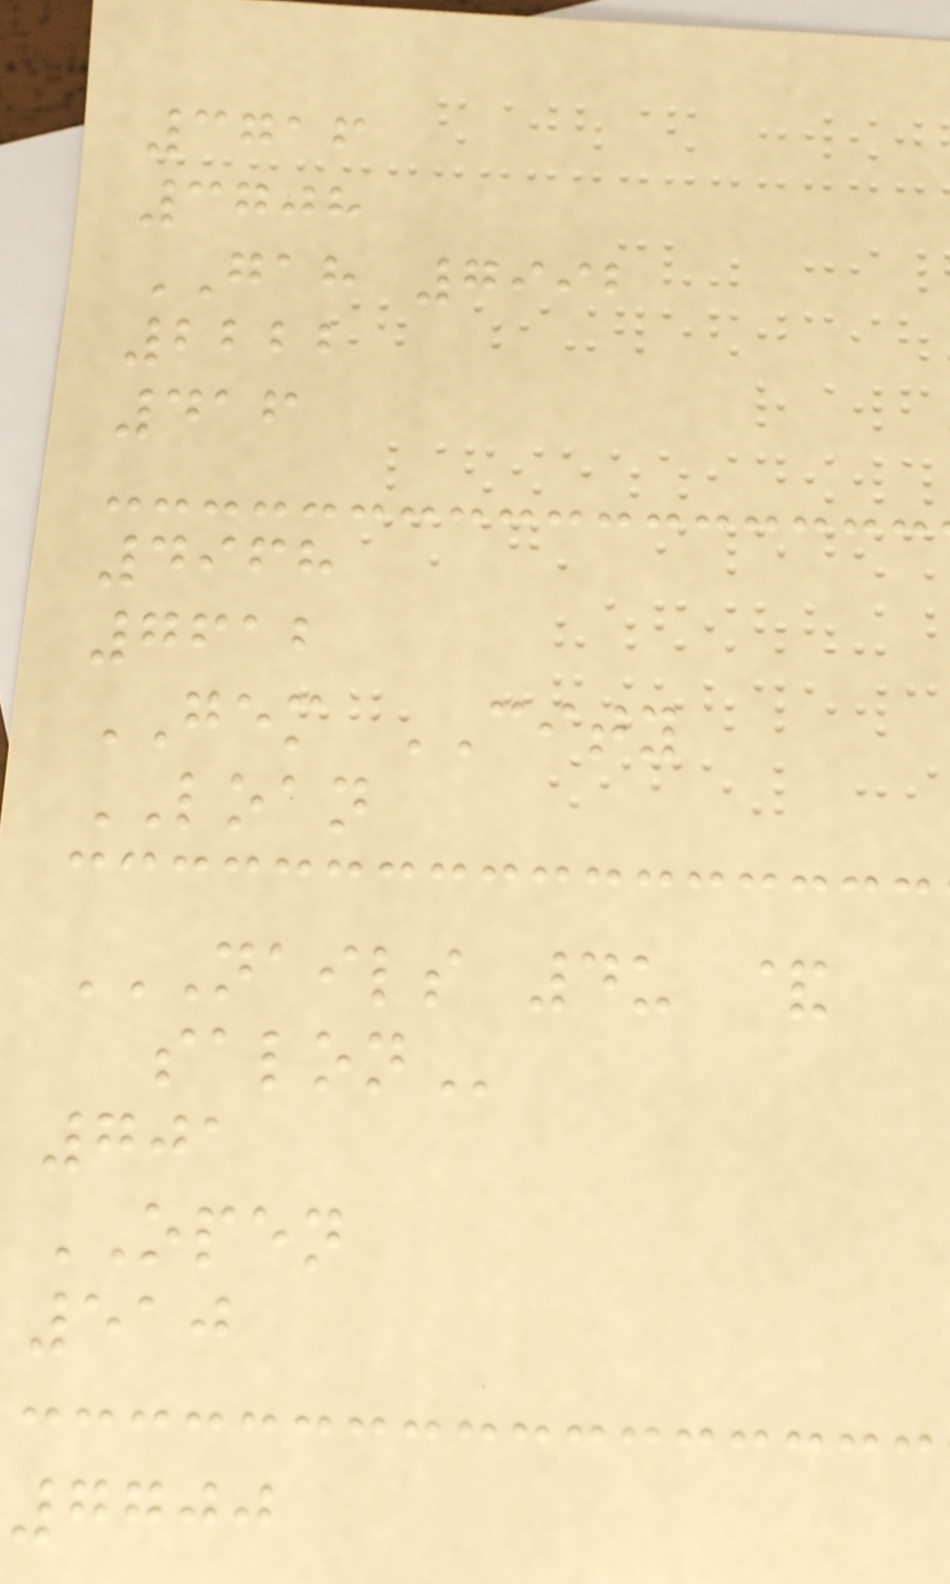3716
3708
GAH 7992
2222
416
4968
7612
GEM CITY
LOAN
NAILS 4U &
SALON
701
OPEN
510
7700
